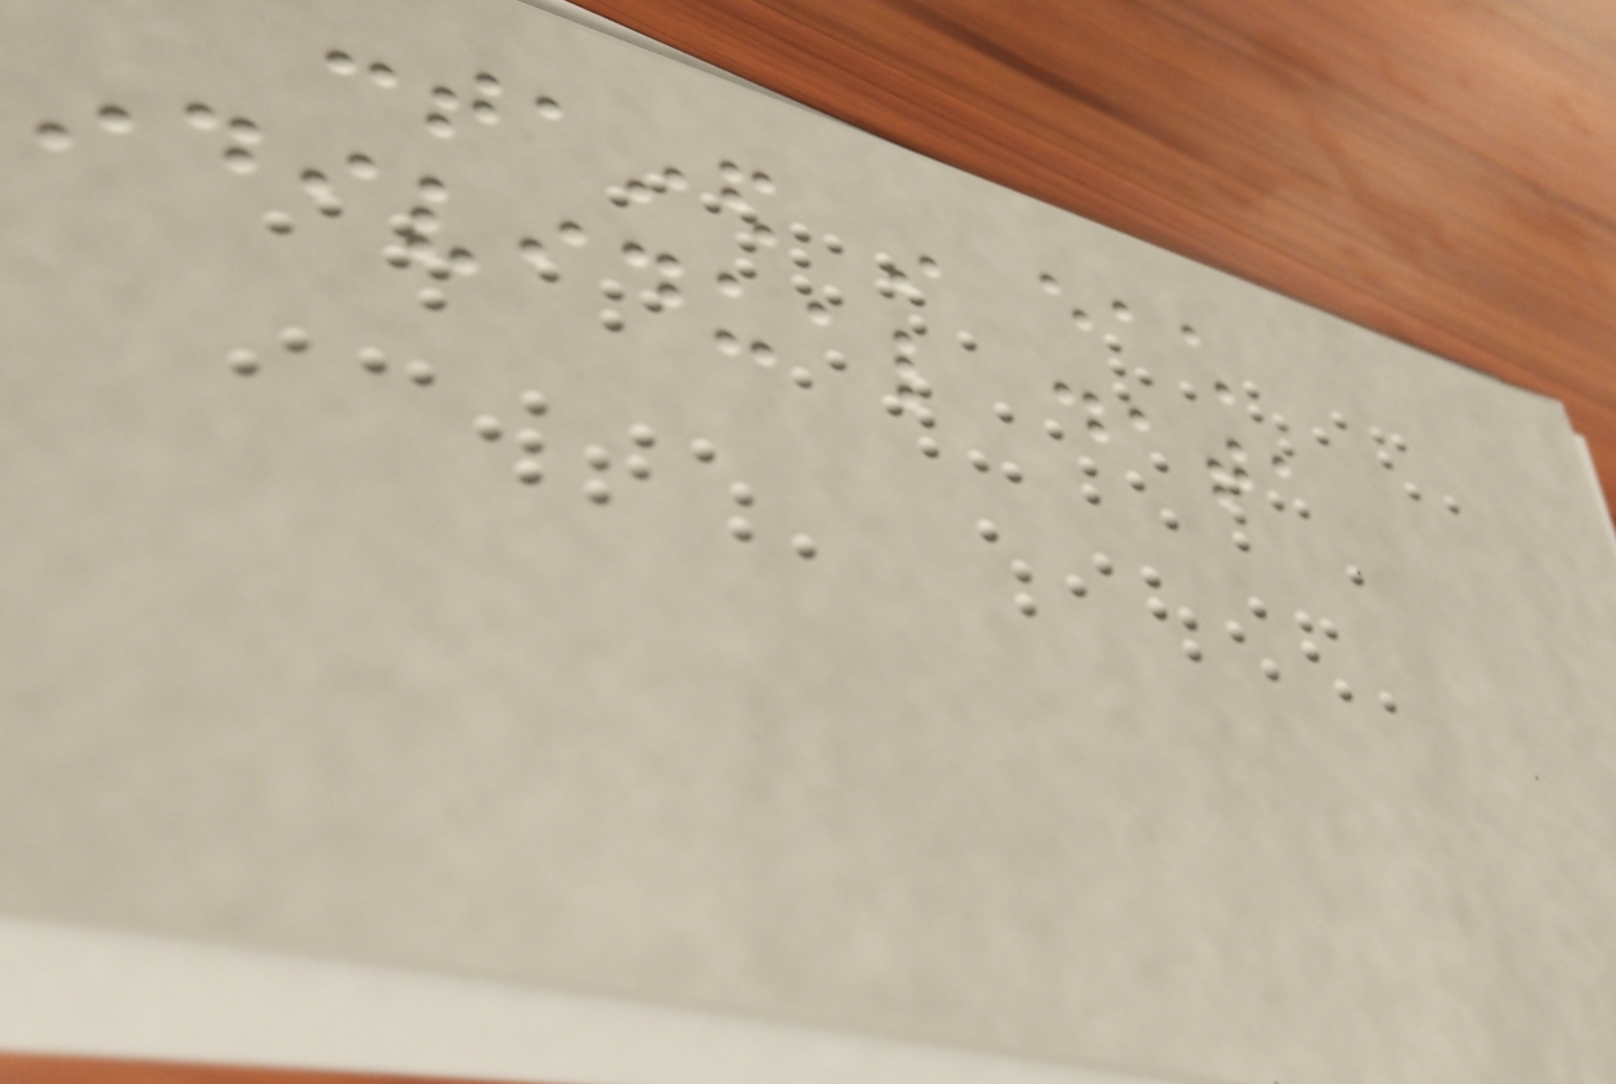contained in each
individual data
